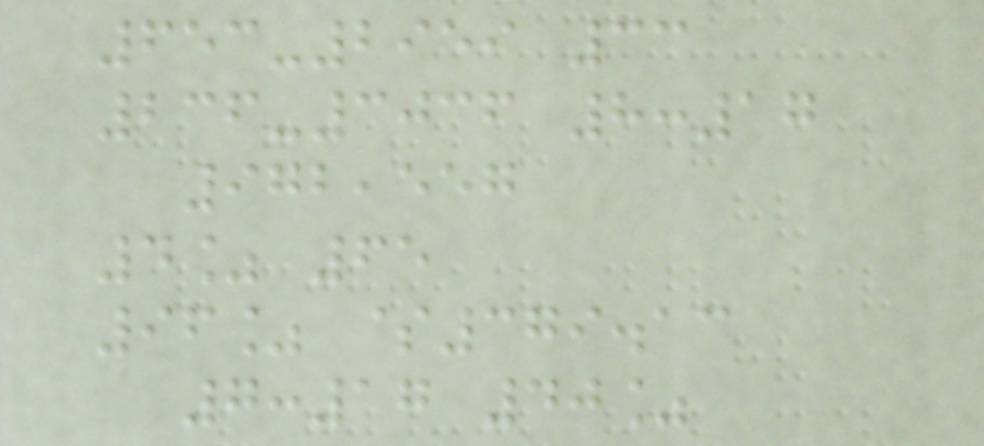653-2959 33
236-3036 8:17
972,557
4% 65
96% $379.13
7:17 40%
